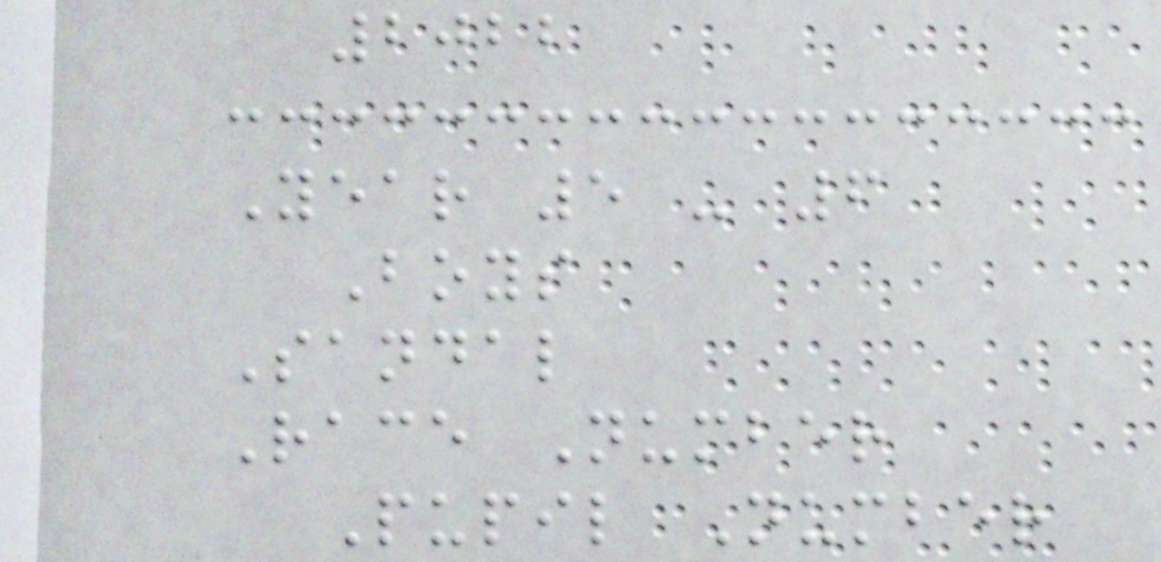2022
Year 5 - 6
Boys
Sandal
Race Number
Pupil Number
